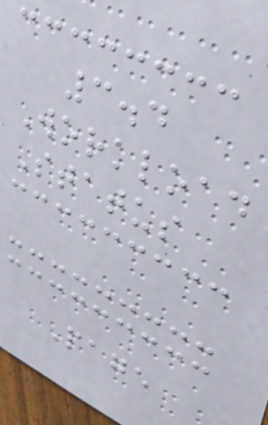3.4
Workload
Status
Page
